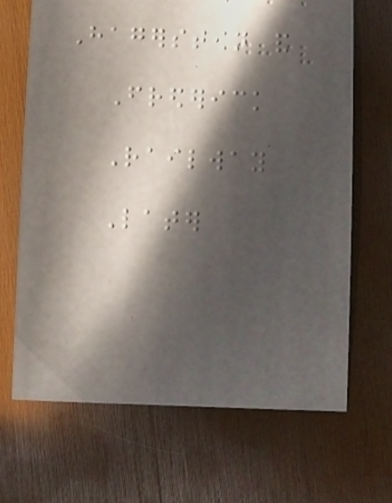Hagerstown and
Frederick
Railway
Later
